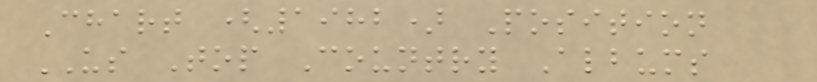Chart (1982) Position
US Top Country Albums
